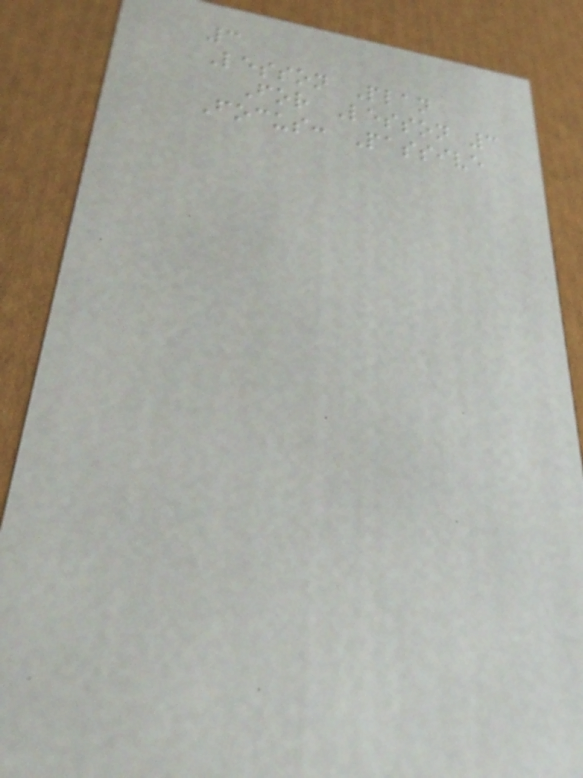3
Lesson Plan
For Lesson 3
Focus: Passive
